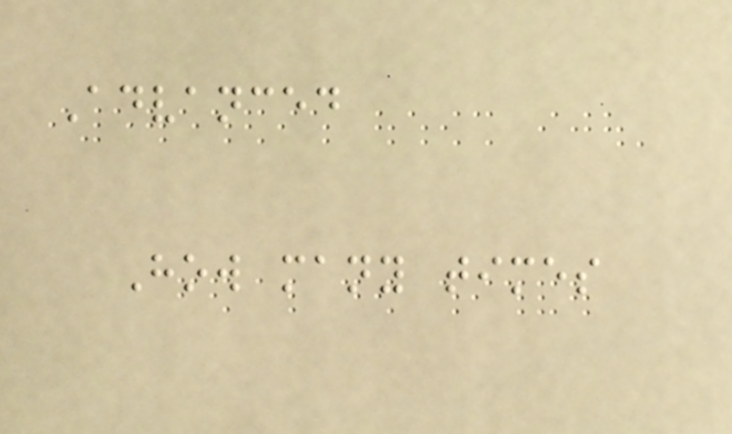Advanced
How many times
